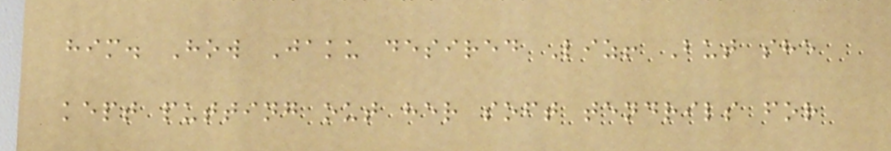him. How Jaku desired Liz! But she
kept putting out her soft tendrils for
